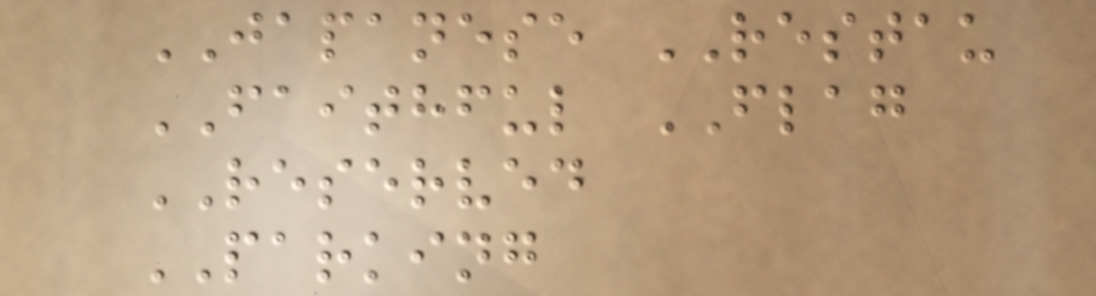JAPANESE RESTAU
FAITHFUL FLAG
RESERVED
PARKING
